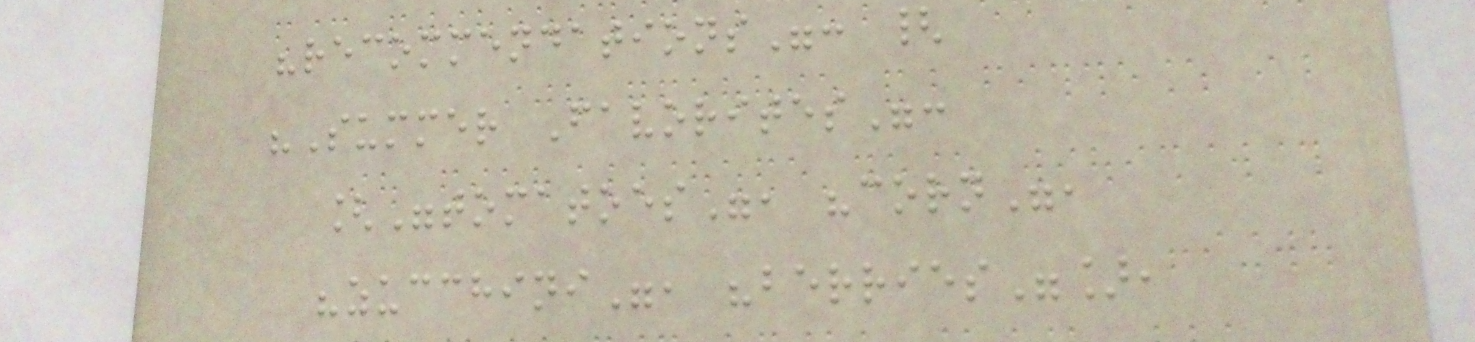"recommendations": {
"Summer Favorites":
["tomatoes", "corn",
"zucchini", "berries"],
